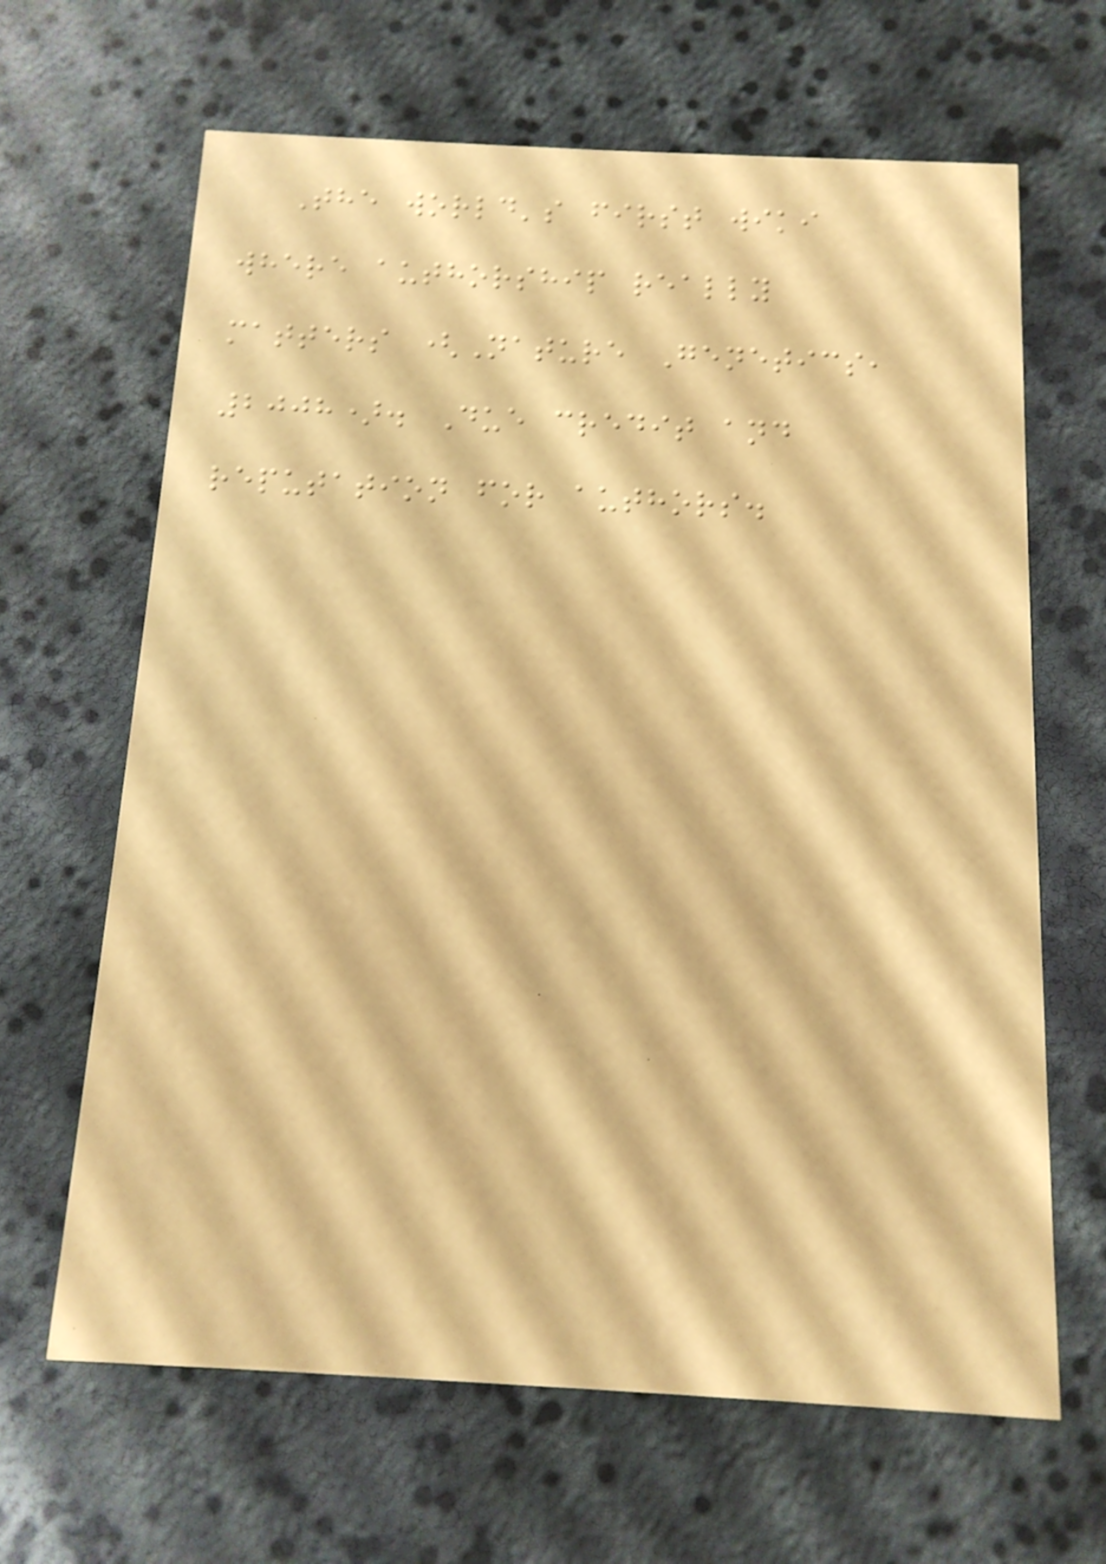The world's first wiki
where authorship really
matters (Nature Genetics,
2008). Due credit and
reputation for authors.
